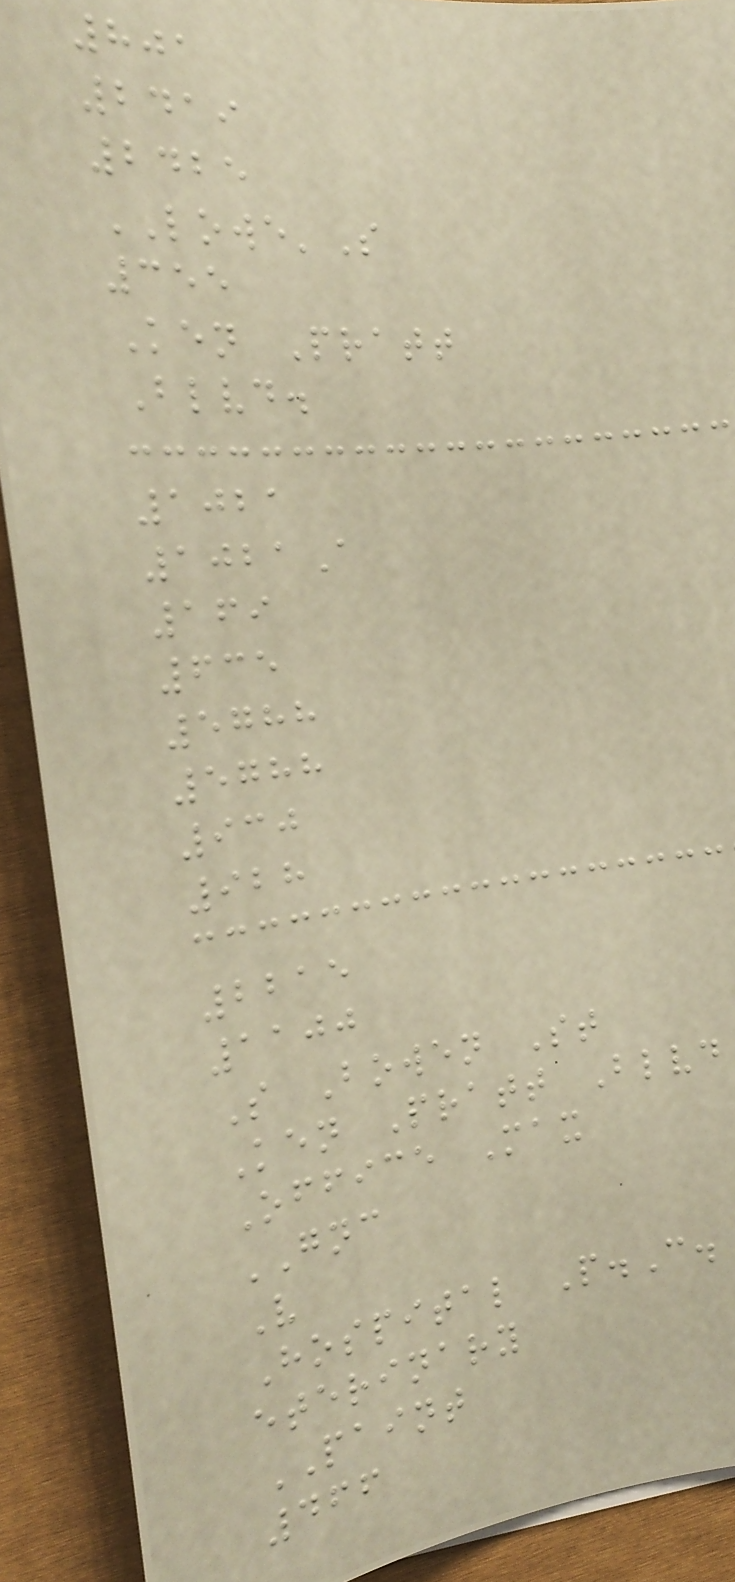801
2419
2425
LOWE'S
355
Ken Pratt
Blvd.
1021
1021A
169
635
5788
5788
930
928
2215
1100
S Bowen St
Ken Pratt Blvd
Office Max
GNC
V
Hospital P.C.
eterinary
PAINT
466
